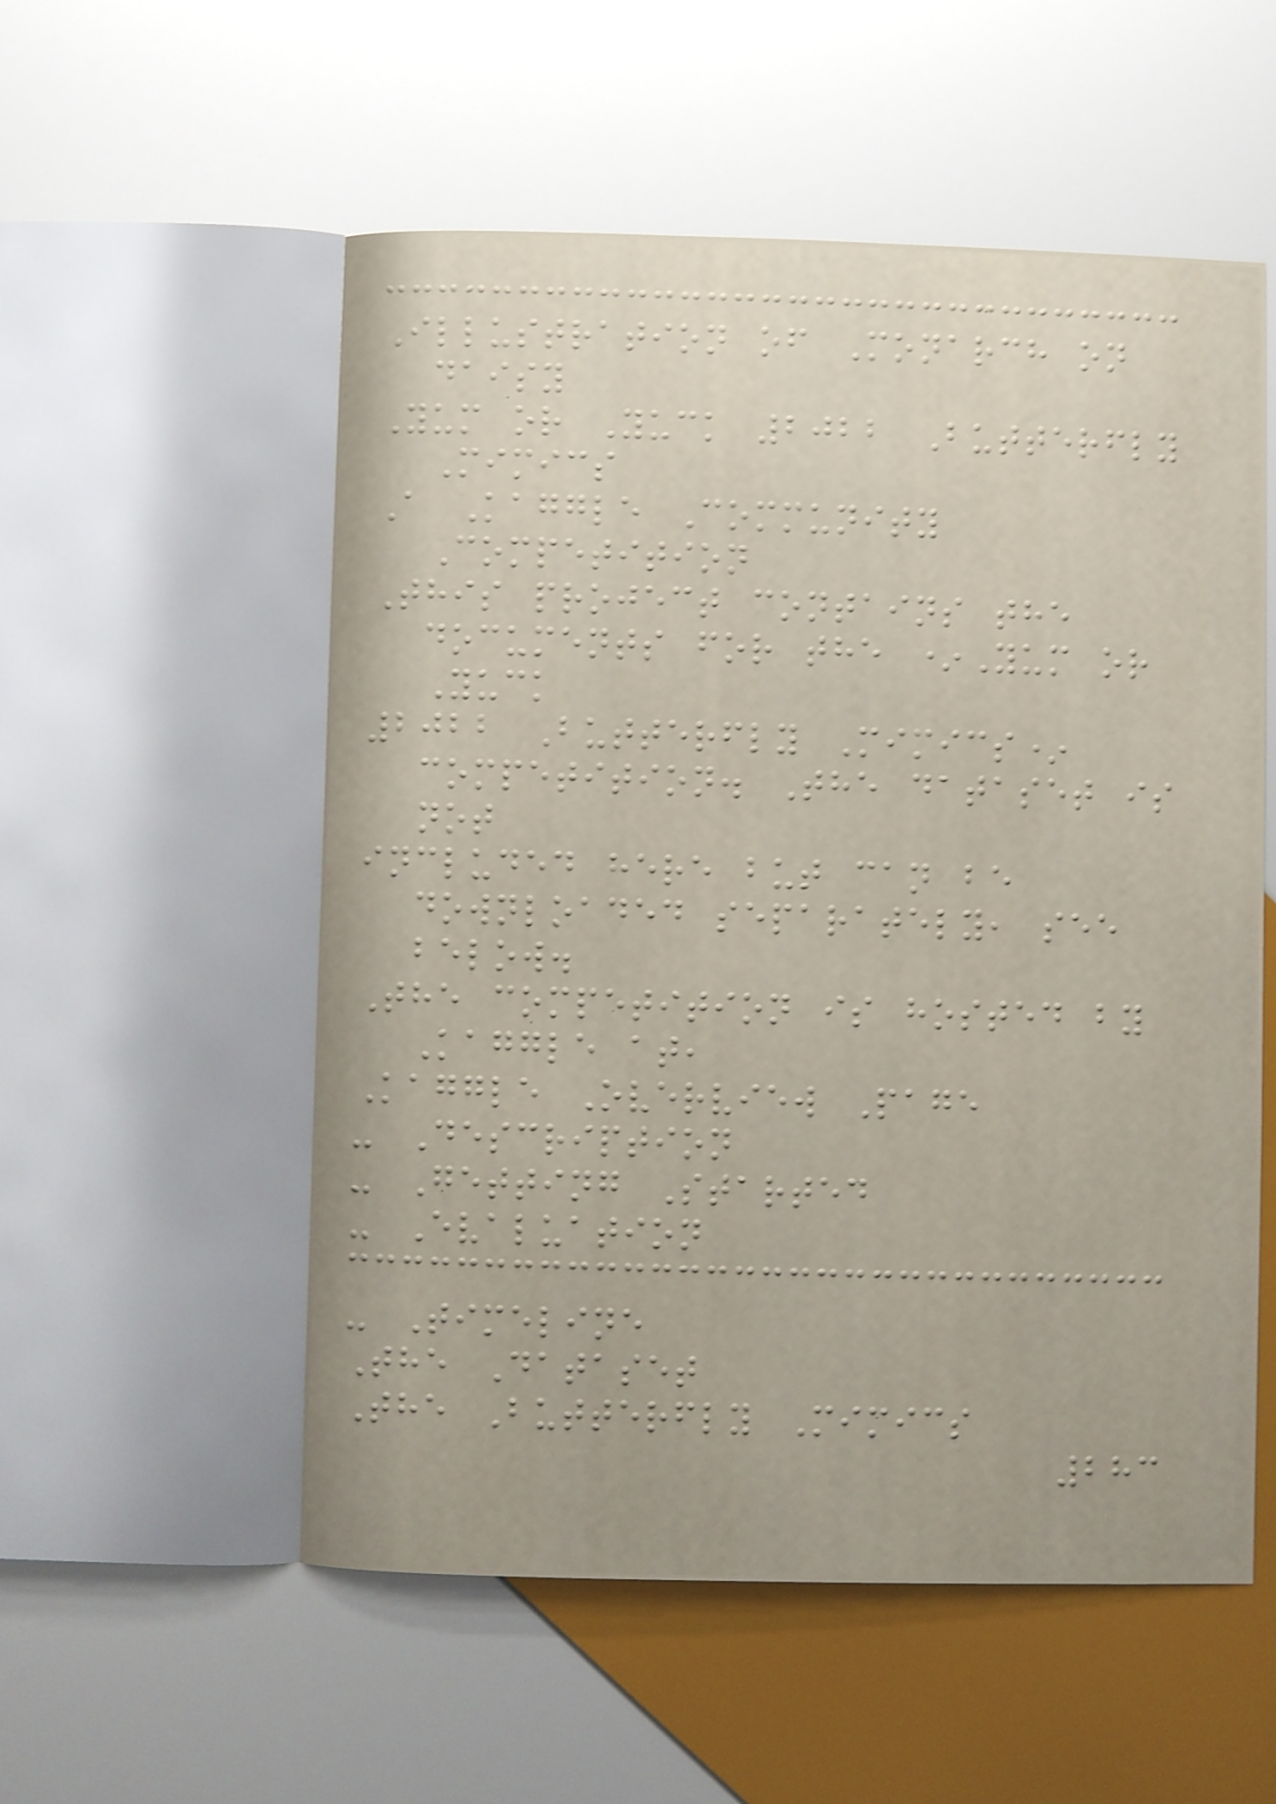Illustration of Monarch on
daisy
Yum or Yuck 2022 Butterfly
Mimics
A Kaggle Community
Competition
This project contains the
documents for the *Yum or
Yuck
2022 Butterfly Mimics*
competition. The dataset is
not
included here but can be
downloaded separately, see
below.
The competition is hosted by
Kaggle at,
Kaggle Overview Page
- Description
- Getting Started
- Evaluation
- Timeline
The Dataset
The Butterfly Mimics
283
